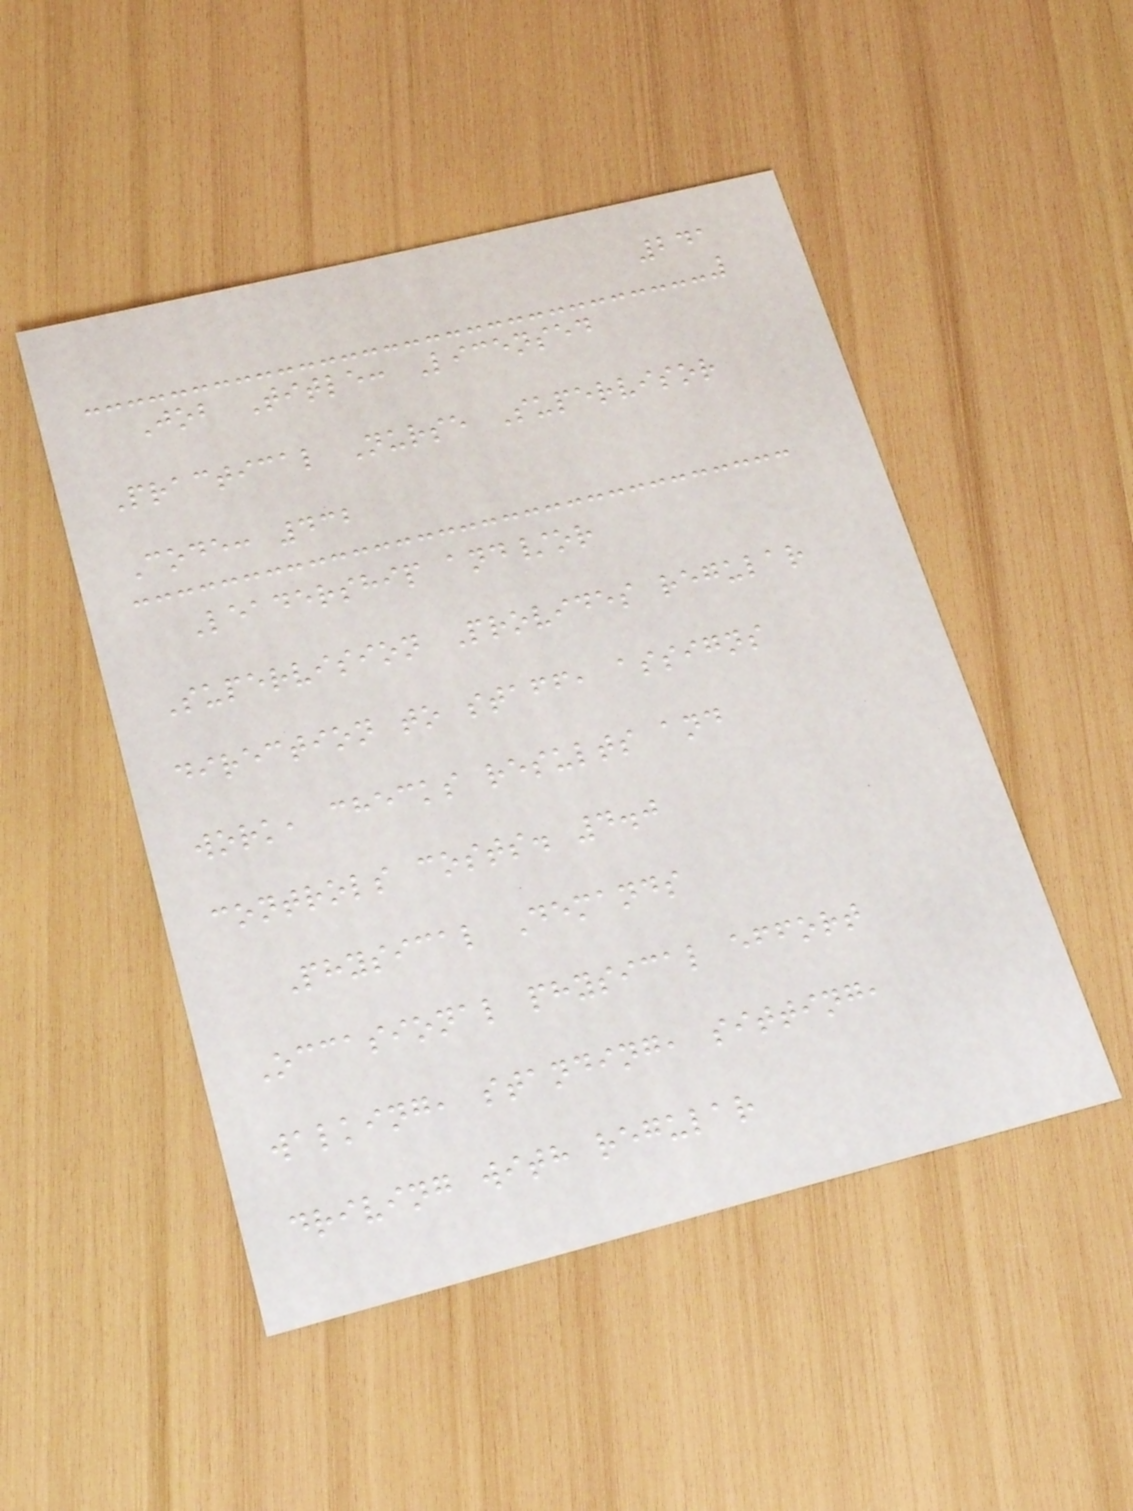241
Job Title: Licensed
Practical Nurse Supervisor
Code: 432
Leadership and/or
Supervision Provides regular
direction to staff, assigns
work, checks results and
controls costs. 4.0
Physical Demands
Occasional physical effort
walking, standing, sitting,
driving with regular
